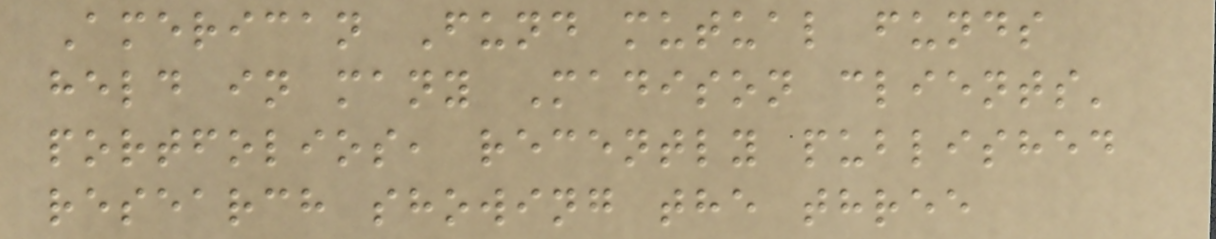American Fund mutual funds
held in many Madison clients'
portfolios, recently published
research showing the three
